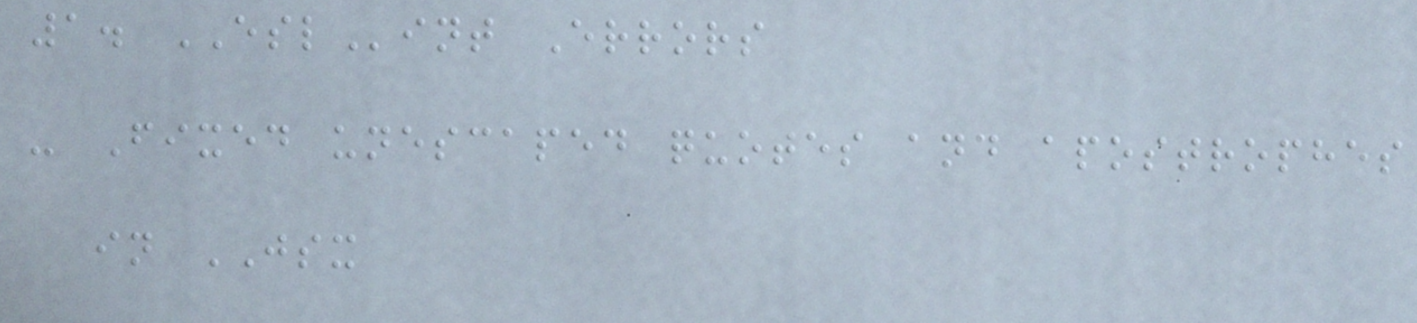1. ESLint Errors
- Fixed unescaped quotes and apostrophes
in JSX
